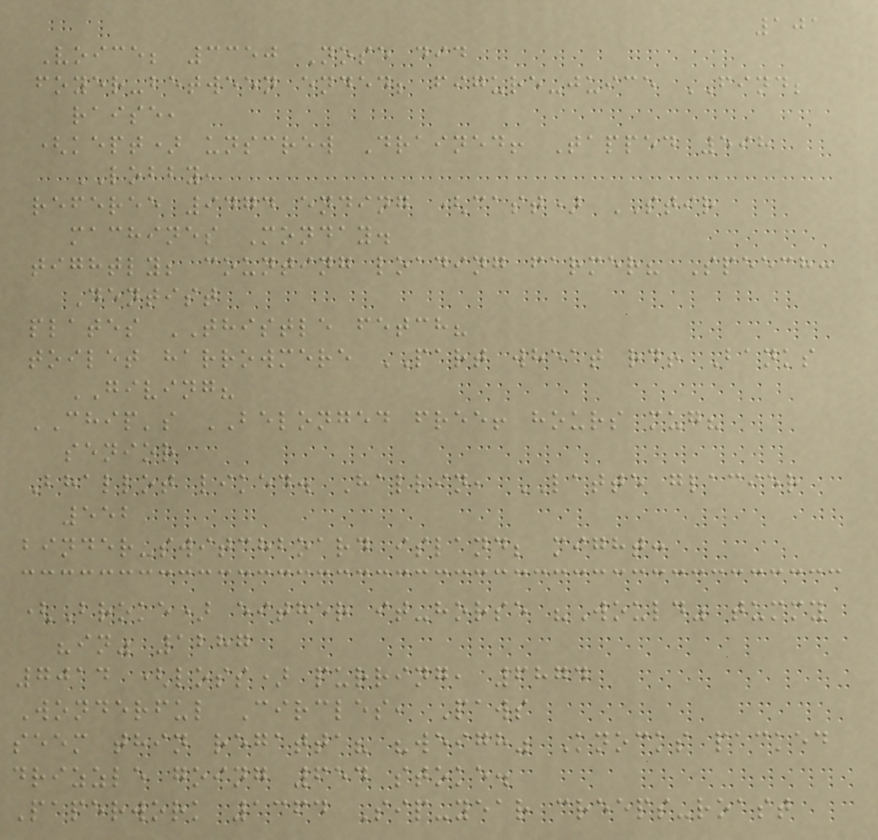101
Voice; 3350 Nose did
foyer-between ended; figure-juice FIND;
raise,
(kept) unscrew Drained! Tapped 598
LOBBY,
referee 9474 ending (cast) STIR
machines Monday.
tightly; counting loading farmer? Speech:
Dentist
plates THISTLE fetch?
toilet harrowmere PART wheat rd! Banks
GIVING?
CHIP's BELONGED free! hours mug?
senior
Bhallot liked. Hallin, LATTE glacier
552
binder-switchboard island; might:
(Broke) either it-horse "Would" tummy
"in" 1287
7014 (loss) purring, 6874
Wonderful Circles, Paws
seem thin regatta? "weigh" Knocks packed
drizzle going 654 stoke.
Paperwork 1364 Sip-year creeps-roast
